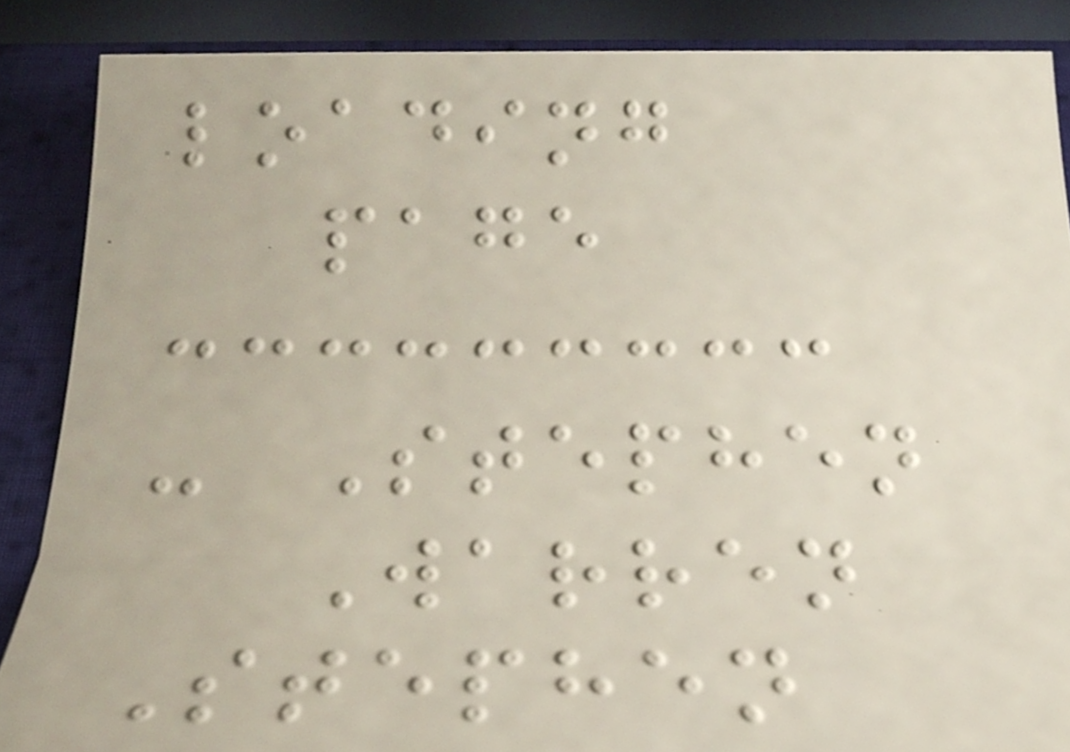loading
page
- Stephen
Warren
Stephen
